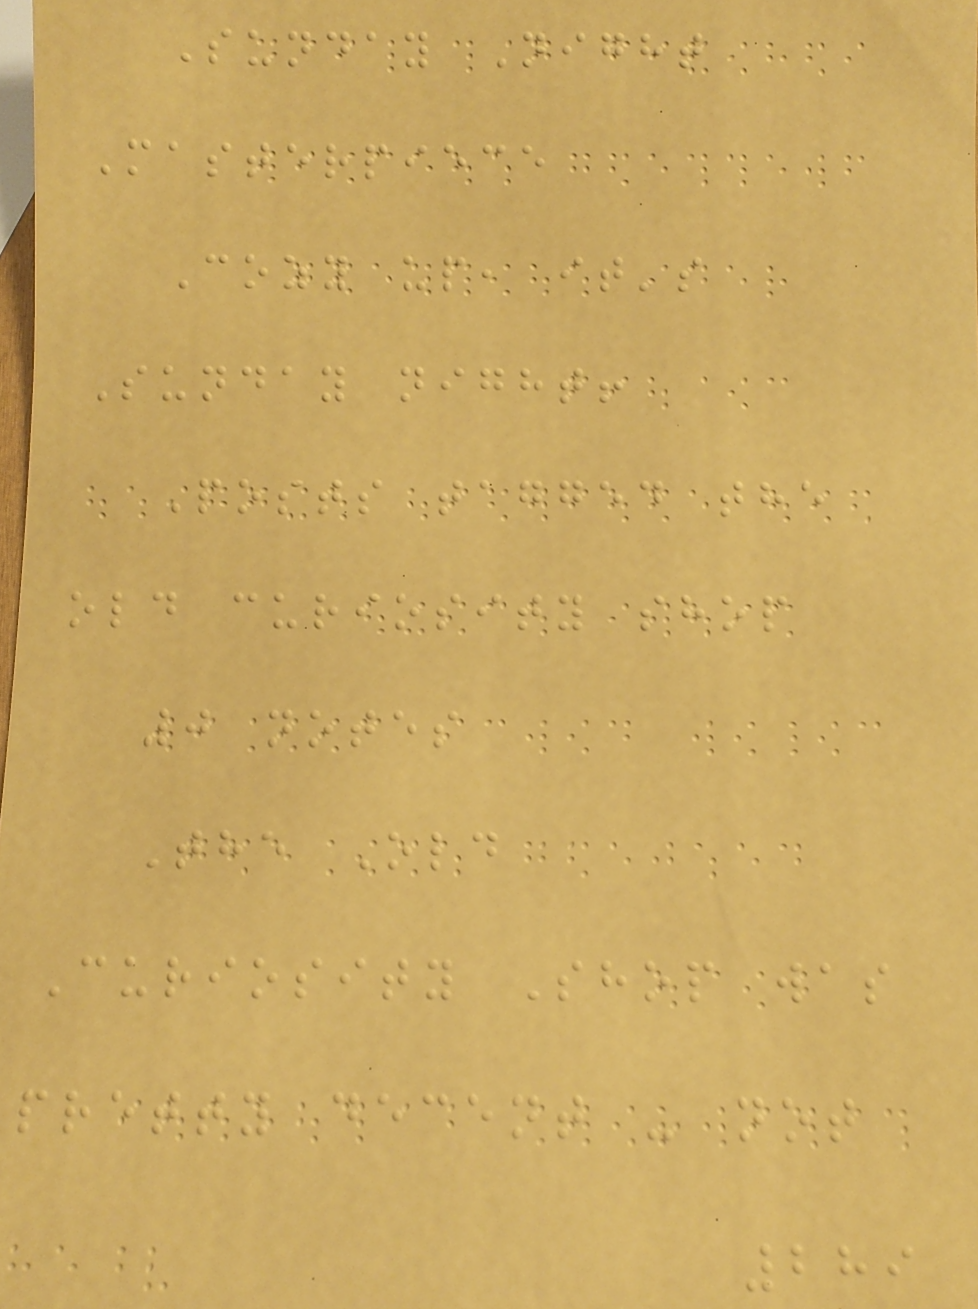Sunday Night
Masterpiece
Cozy up, it's
Sunday night!
Posts tagged the
old curiosity shop
0 notes
The Old
Curiosity Shop was
pretty decent - not
289
